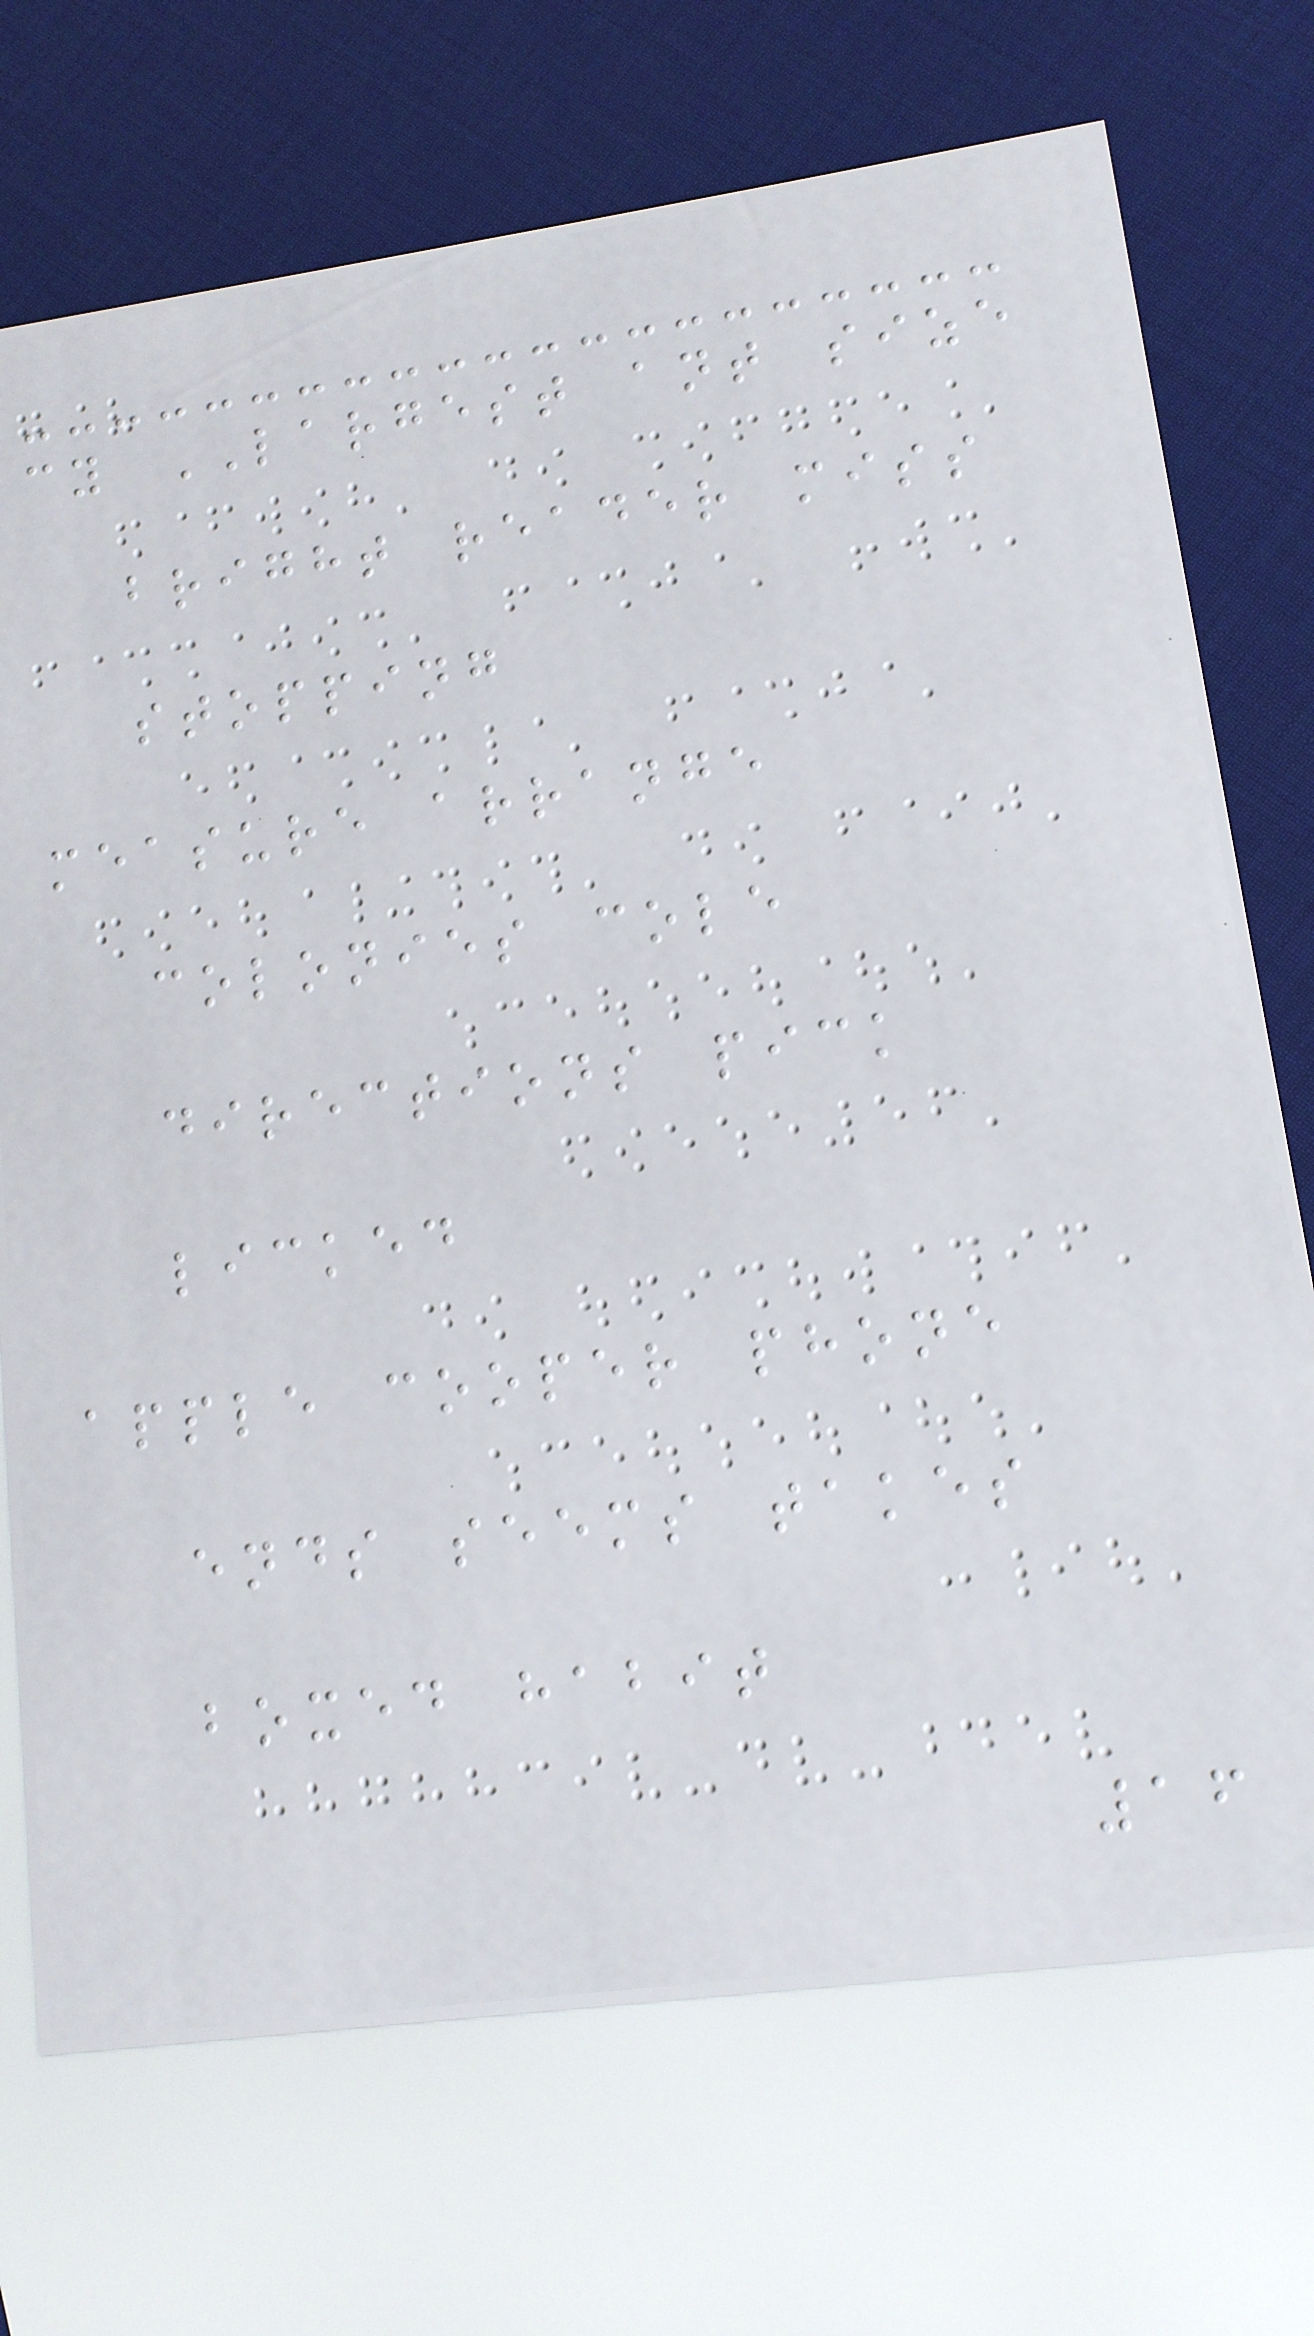cy LARGEST ant size
bright reader miss
stopping
measure arrange
colonies cole
directions pick
licked
apple cooper phone
ends seems takes
boxed habit
16
